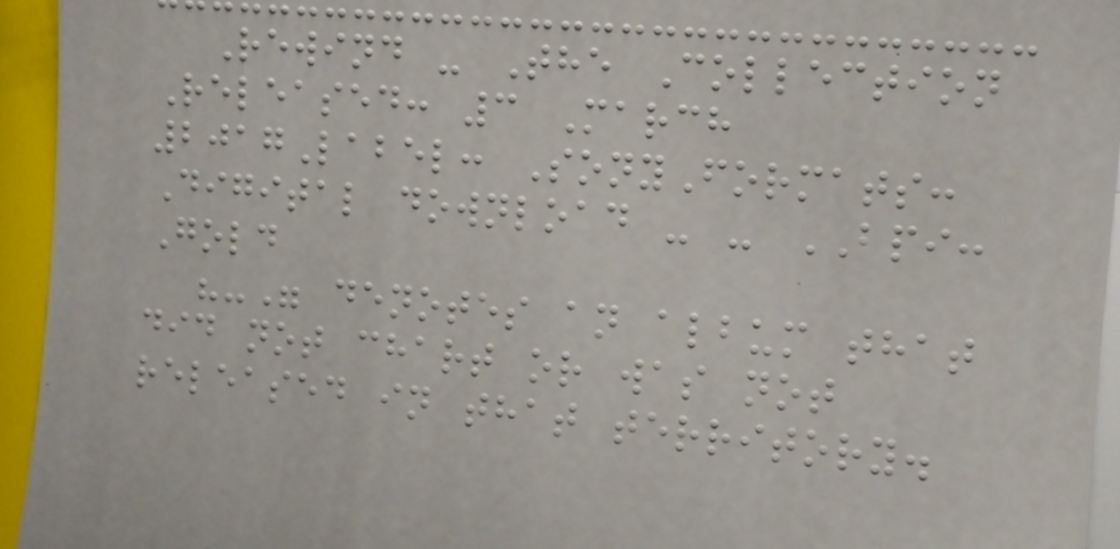Rewind - The Collection
Released: 3 March
2017Label: SonyFormats:
Digital download - - BPI:
Gold
"-" denotes an album that
did not chart or was not
released in that territory.
